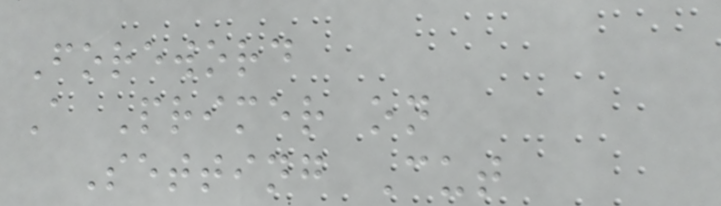Foreword
A Primer on
Setting Cut
